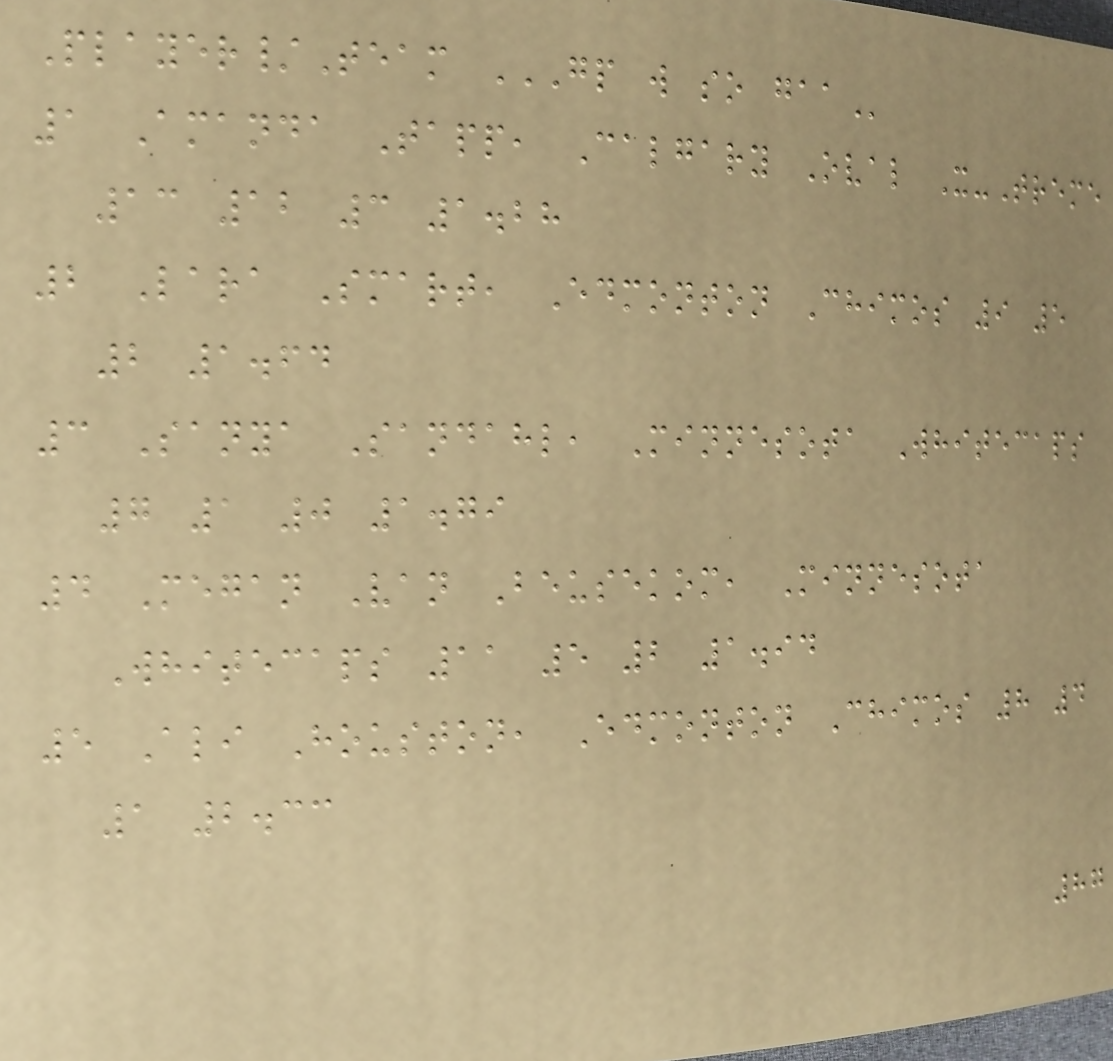Player/Team GP W SO GAA
1 Amanda Tapp, Calgary Oval X-Treme
13 12 3 1.28
2 Lara Smart, Edmonton Chimos 9 5
2 1.64
3 Sanya Sandahl, Minnesota Whitecaps
7 1 0 1.79
4 Megan Van Beusekom, Minnesota
Whitecaps 11 5 2 1.94
5 Ali Houston, Edmonton Chimos 8 4
1 2.33
87
